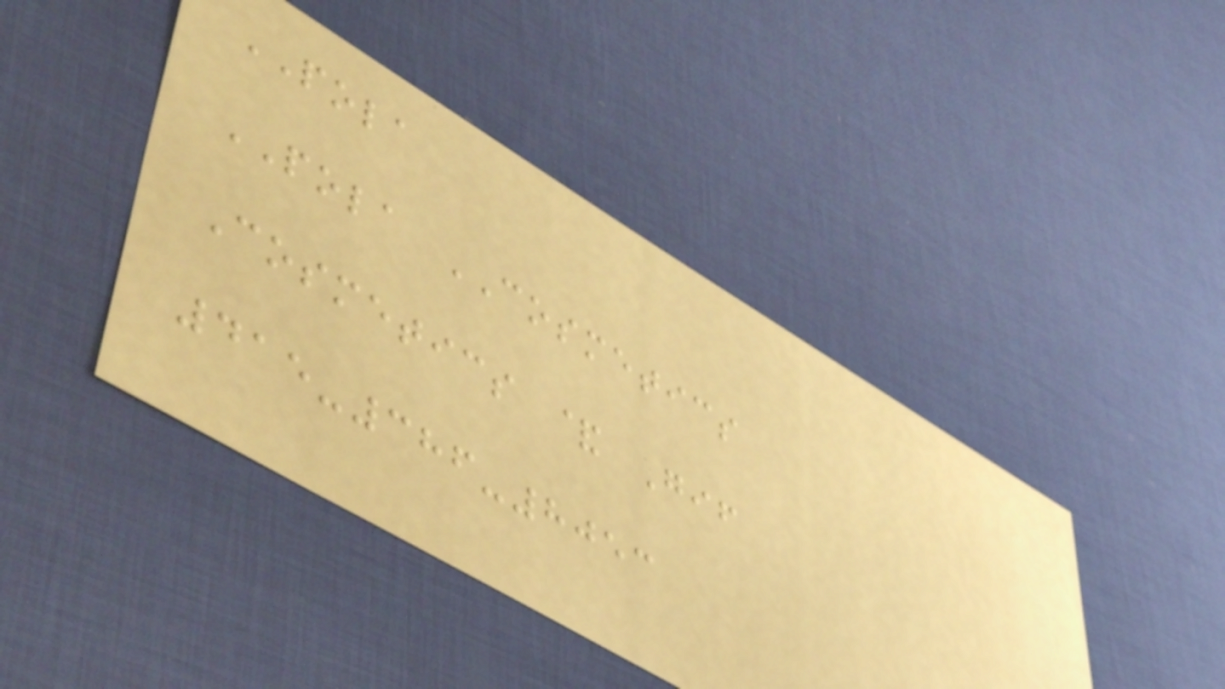POLA
POLA COSMETICS
Cosmetics & Gif
415-386-8053
